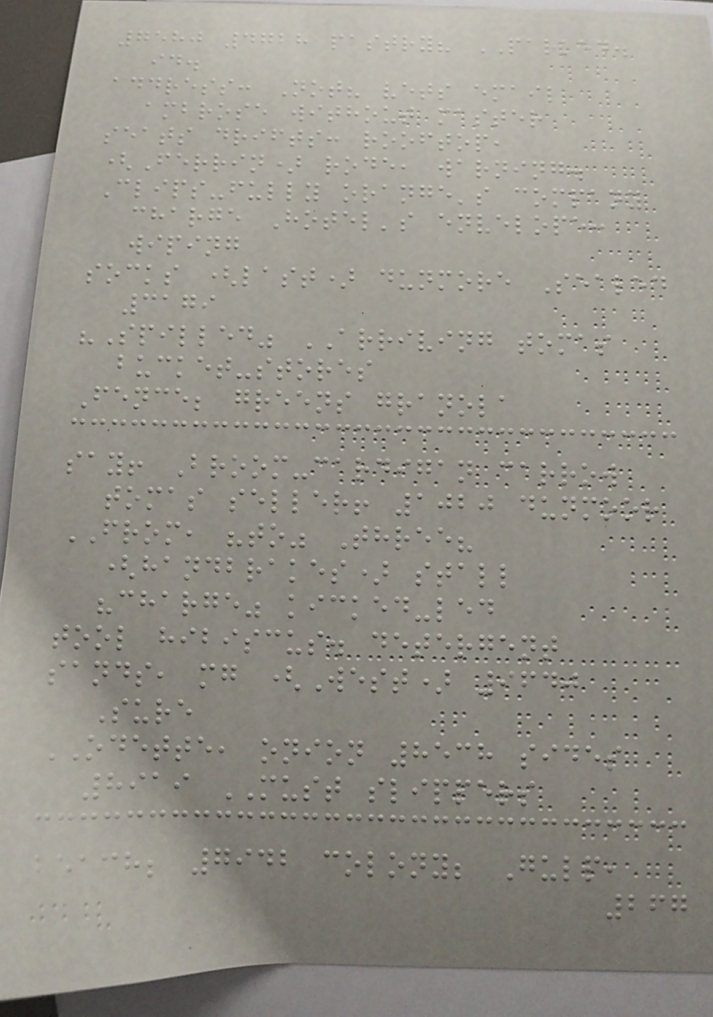7580 4728 pastry? PARKED.
id.
address: Not? vets email
ambrose without master
seats drifts: rooftop,
(Ferrin) rode, warning.
Clips-fully orange's company
charge Hotel's envelope:
wiping
socks (last) dunmore Sealed
3179
"Spilled" ARRIVING tomas
bucket-stores
Fence; greens granola
say! Broom-cardigan carrow
tomas seller! 1020 dunmoor
FROM, "to" Three?
(handbrakes) stall
"charge" kicked-led
tool hibiscus. detergent
sands, mg (West) 9640
Sure
ODETTE, onion 8538 sides
8919 MUST slippers
beach; 7942 colony; Gulp,
267
